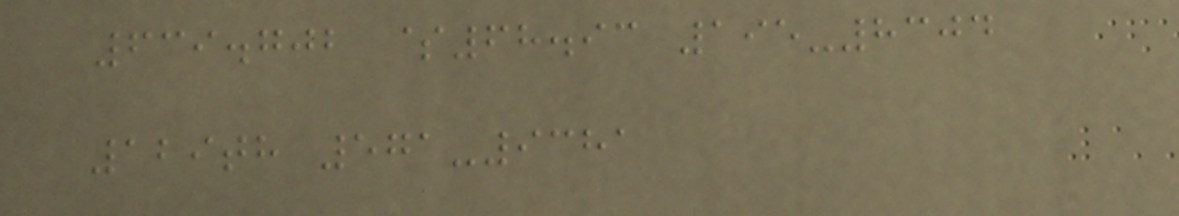639.702 $68.93 195-8304
129th 571-9381
